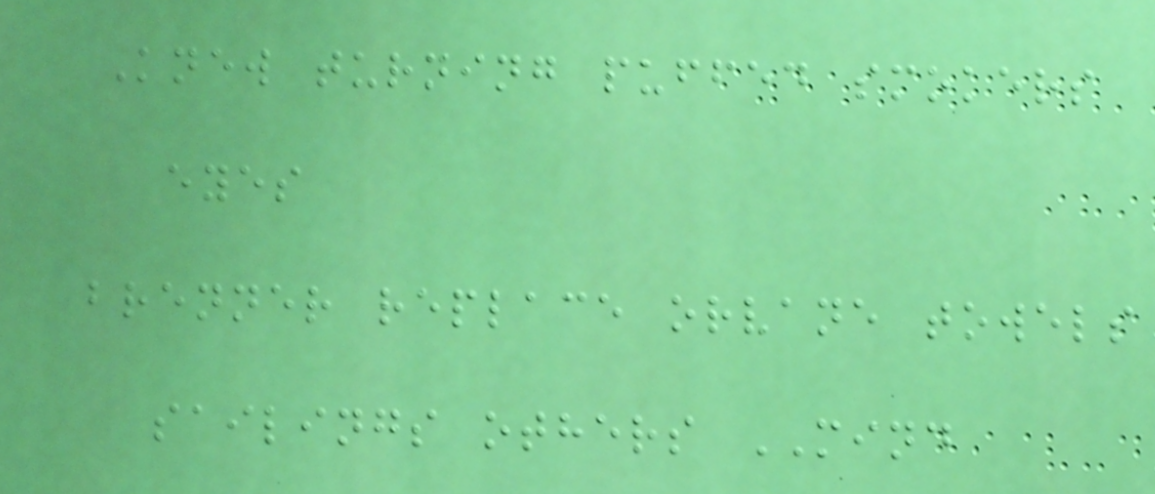Knew turning puffed smokers
eyes
brenner replace orvane towels
sailings others MIND
